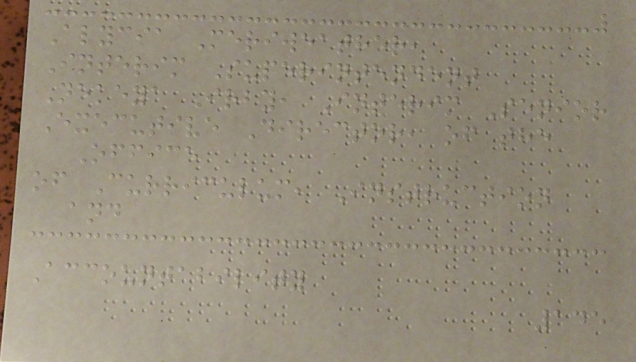Alycia Meriweather,
Interim Superintendent
Nekeya Irby, Interim Senior
Executive Director, of the
Office
of Curriculum, Instruction
and
Accountability
145
